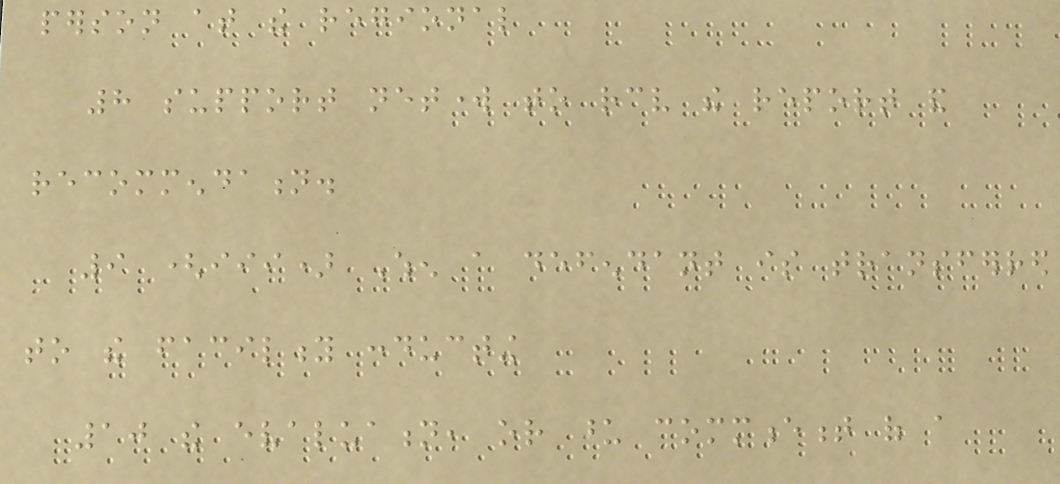person at the regional
8 support network to receive the report and
recommendation.
9 (iii) When a defendant is transferred
to the facility conducting
10 the evaluation, or upon commencement of a
